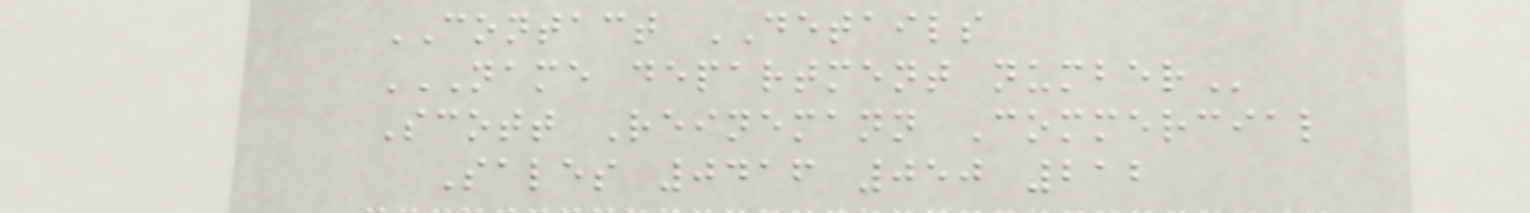CONTACT DETAILS
NAME DEPARTMENT NUMBER
Scott Reinemann Commercial
Sales 0416 050 212
